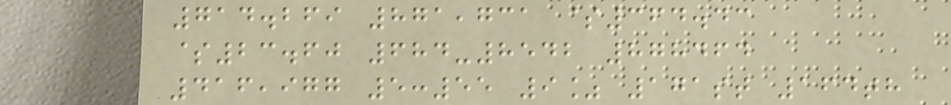714.269 871,731 $364.43
$23.60 684-8542 878464
416,977 5:55 9% 171st 164th
